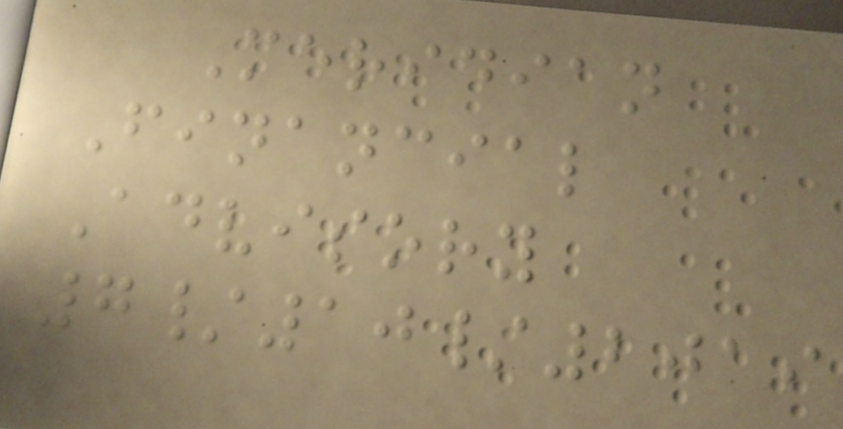Meridian
Financial
Advisory
7/10/2019
